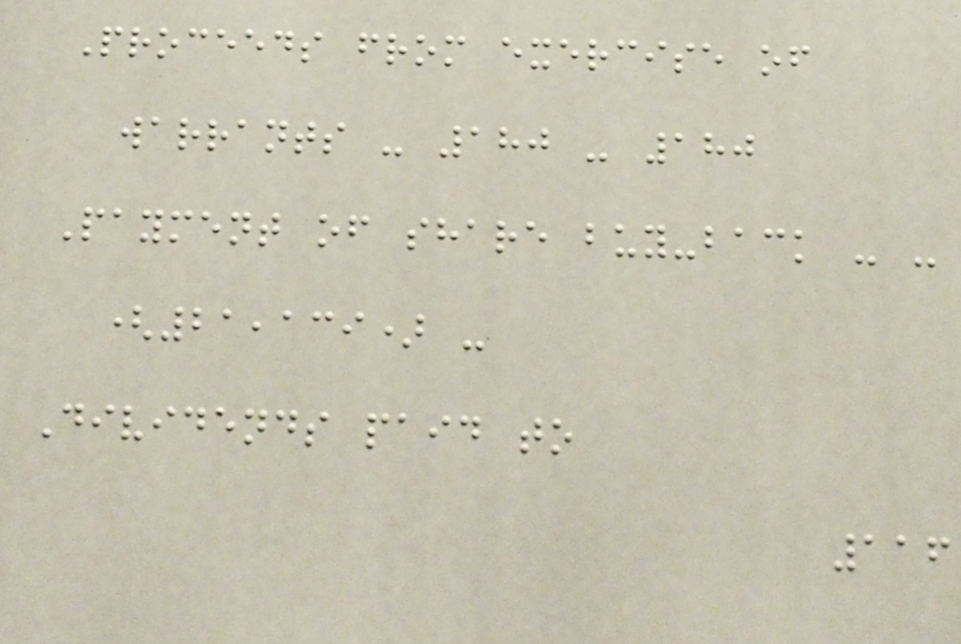Proceeds from exercise of
warrants - 180 - 180
Payment of share buy-back - -
(21,139) -
Dividends paid to
116
